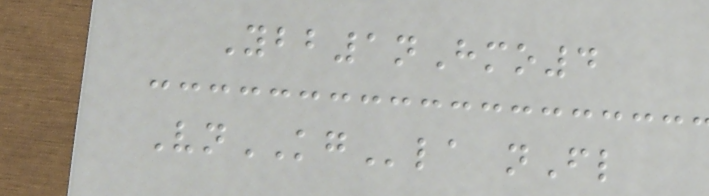Ybb1nHmo4
VnKGla nFl
